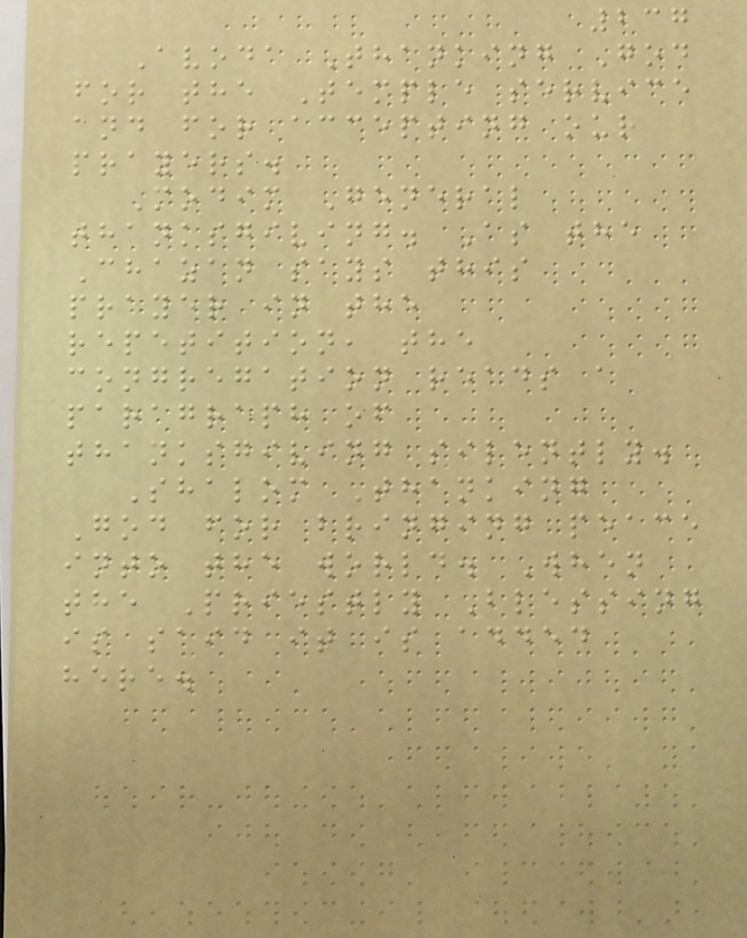237
Avoda Thanking God
for the Temple service
and for accepting our
prayers.
Modim General
thanksgiving. As the
Chazan says this
prayer in the
repetition, the
congregation reads a
paragraph of
thanksgiving silently.
Shalom Thanking
God for bringing peace
into the world. When
the Priestly Blessing
is said it is added
here.
